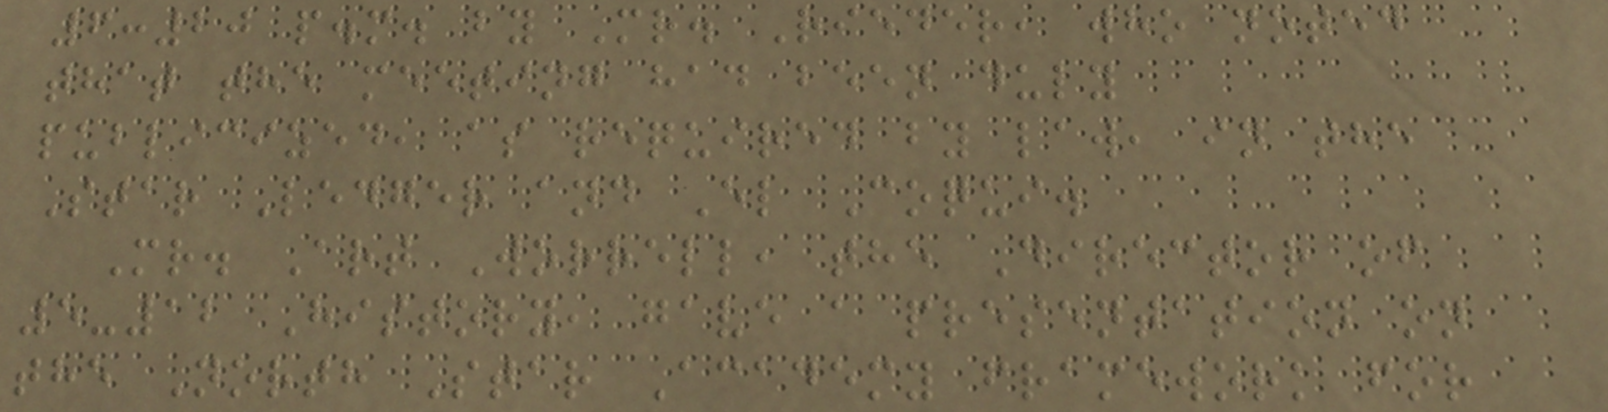6:20 p.m. by Mr. Rieder, who noted
that the meeting had been duly
publicized, as required by law, in the
Star Ledger and El Coqui.
Mr. Art Worrell, the Director of
5-12 History, gave a presentation on
the North Star Academy framework for
